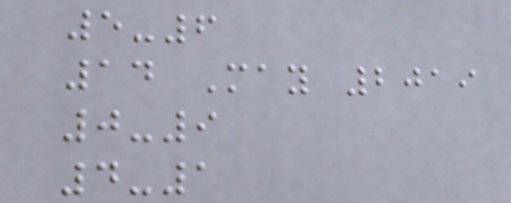5-6
14 May 2019
0-9
4-1
